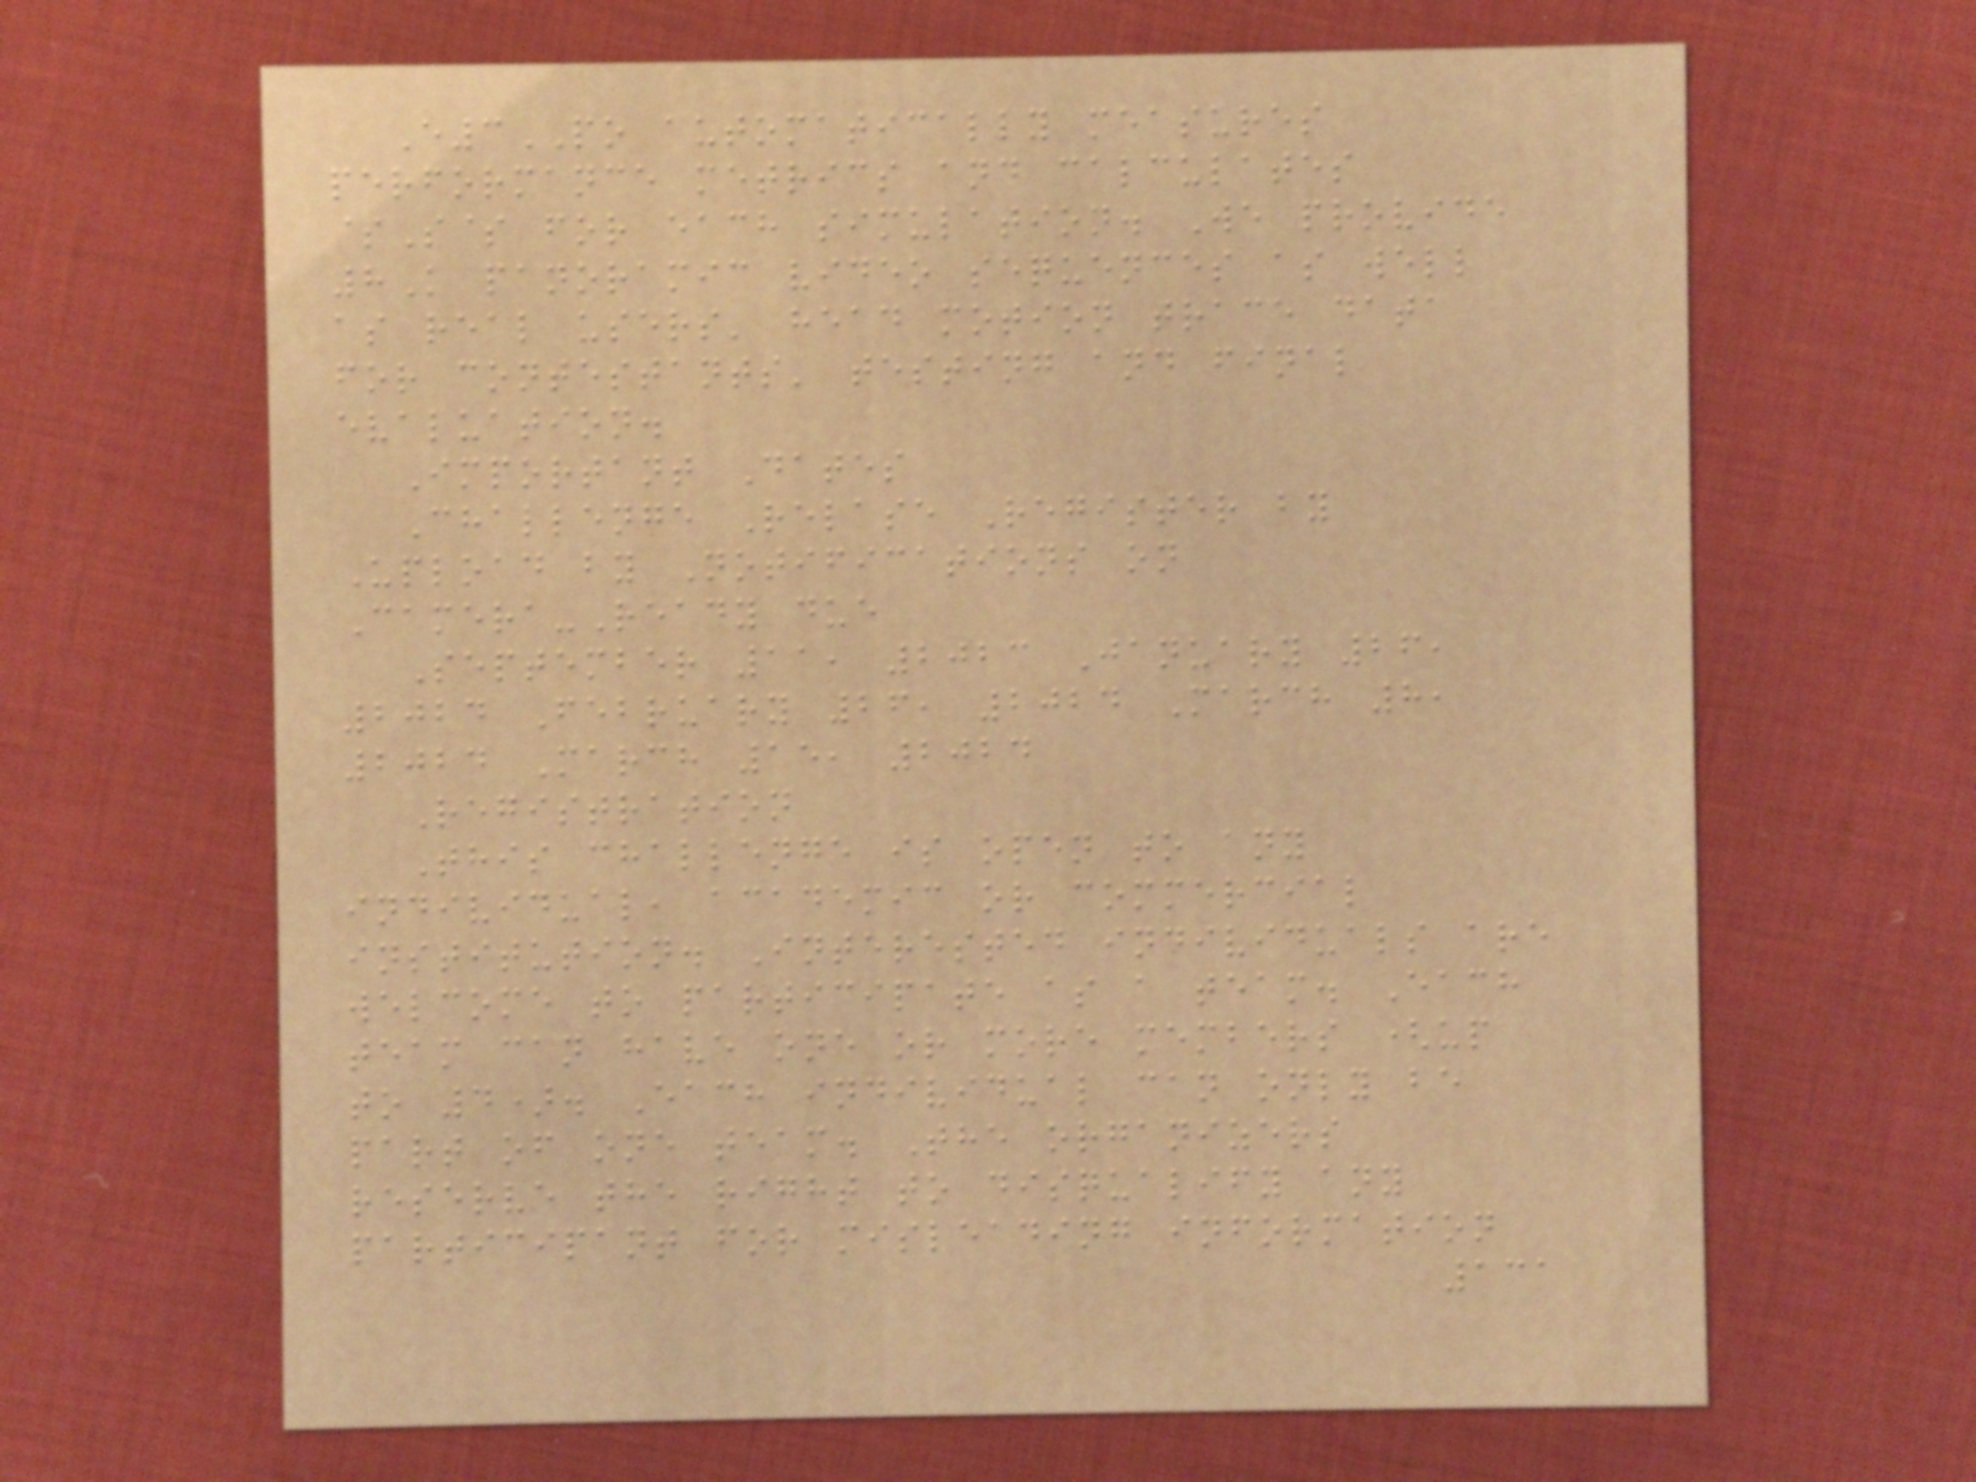E3PO automatically measures
performance metrics and calculates
$S$ for each simulation. We provide
8K panoramic video sequences as well
as real users' head motion trace data
for contestants' testing and final
evaluation.
Important Dates
Challenge Relase Register by
Upload by Notifications on
Camera-Ready due
September 11, 2023 January 26,
2024 February 26, 2024 March 8,
2024 March 15, 2024
Registration
This challenge is open to any
individual, academic or commercial
institution. Interested individuals are
welcome to participate as a team. Each
team can have one or more members (up
to 4). Each individual can only be
part of one team. The organizers
reserve the right to disqualify any
participant for misleading information
131
